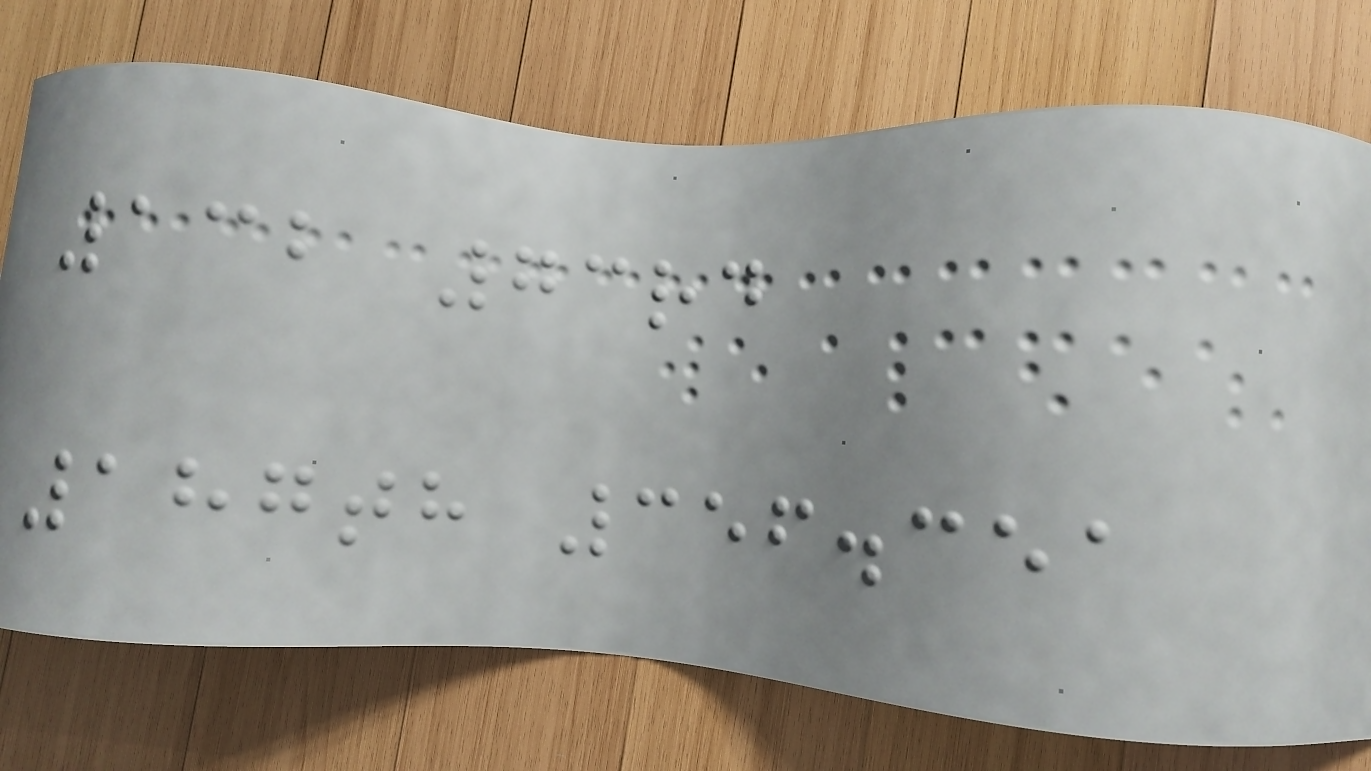132 73rd
187th 356.351
